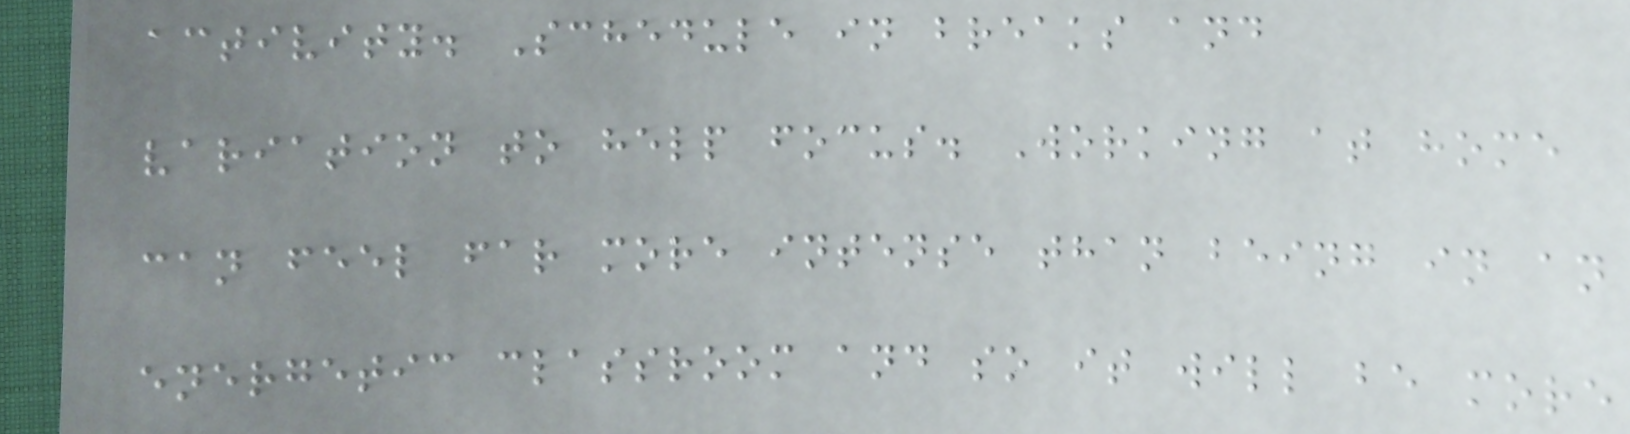activity. Schedule in breaks and
variation to help focus. Working at home
can feel far more intense than being in an
energetic classroom and so it will be more
